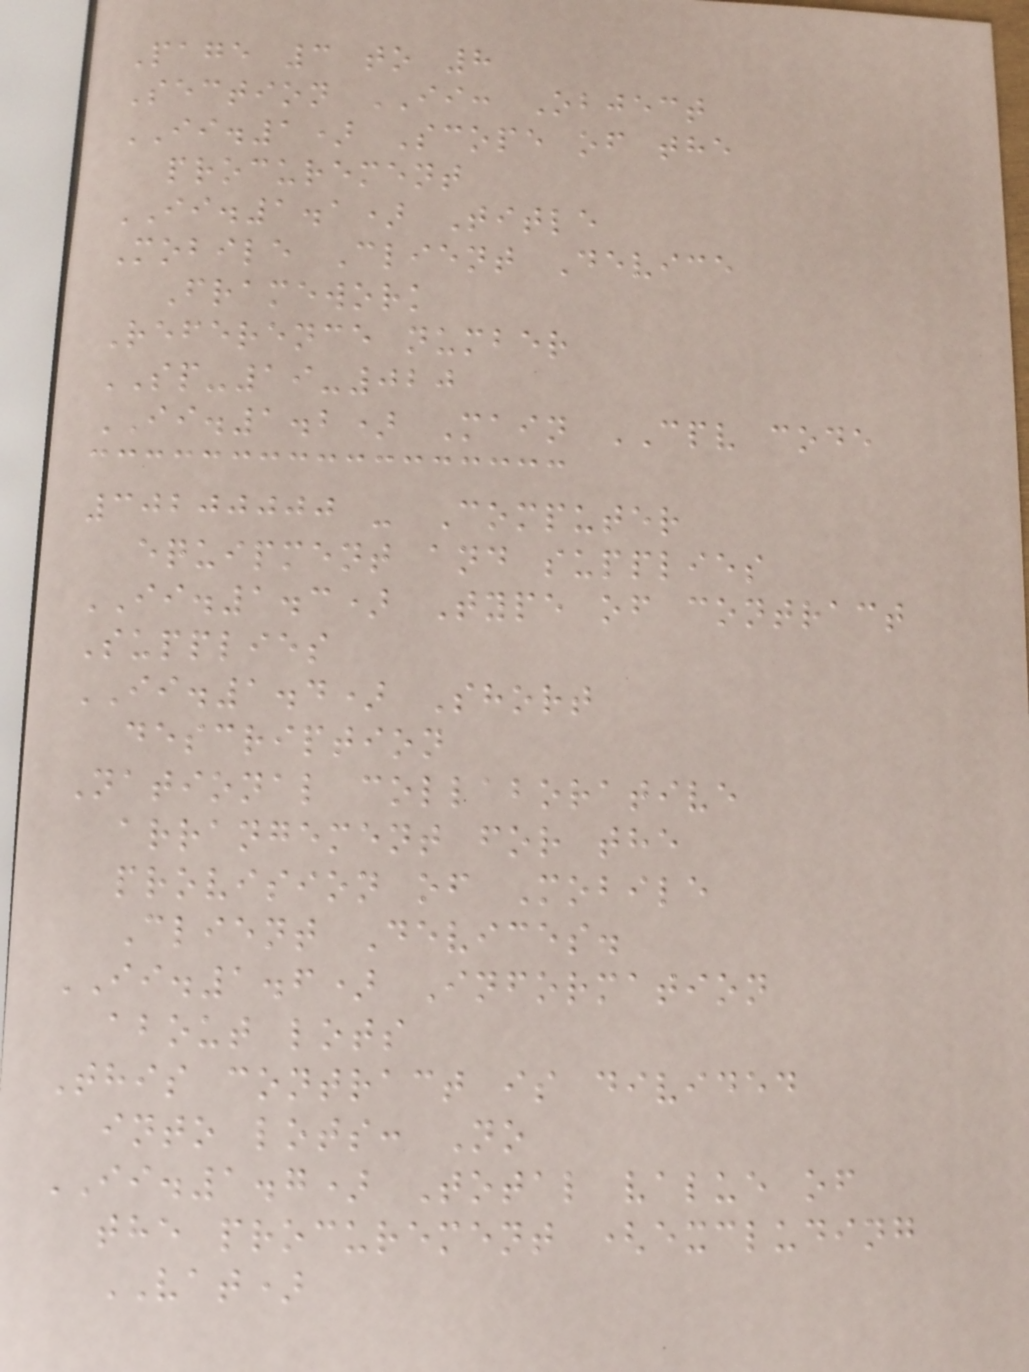Page 3 to 8
Section II: Object
II.1) Scope of the
procurement
II.1.1) Title
Mobile Client Device
Framework
Reference number
SP-19-020
II.1.2) Main CPV code
30200000 - Computer
equipment and supplies
II.1.3) Type of contract
Supplies
II.1.4) Short
description
National collaborative
arrangement for the
provision of Mobile
Client Devices.
II.1.6) Information
about lots
This contract is divided
into lots: No
II.1.7) Total value of
the procurement (excluding
VAT)
